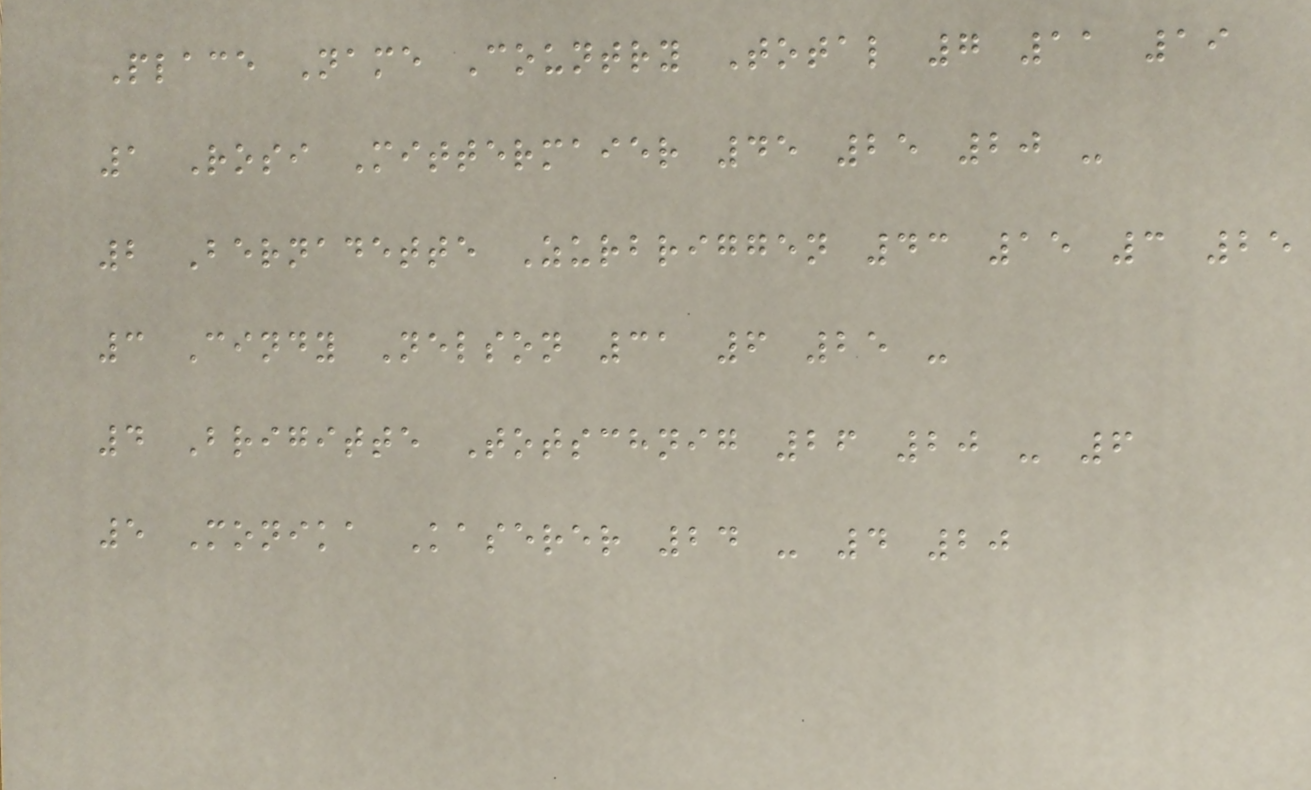Place Name Country Total 7 11 19
1 Rosi Mittermaier 45 25 20 -
2 Bernadette Zurbriggen 43 15 3 25
3 Cindy Nelson 31 6 25 -
4 Brigitte Totschnig 26 20 - 6
5 Monika Kaserer 24 - 4 20
